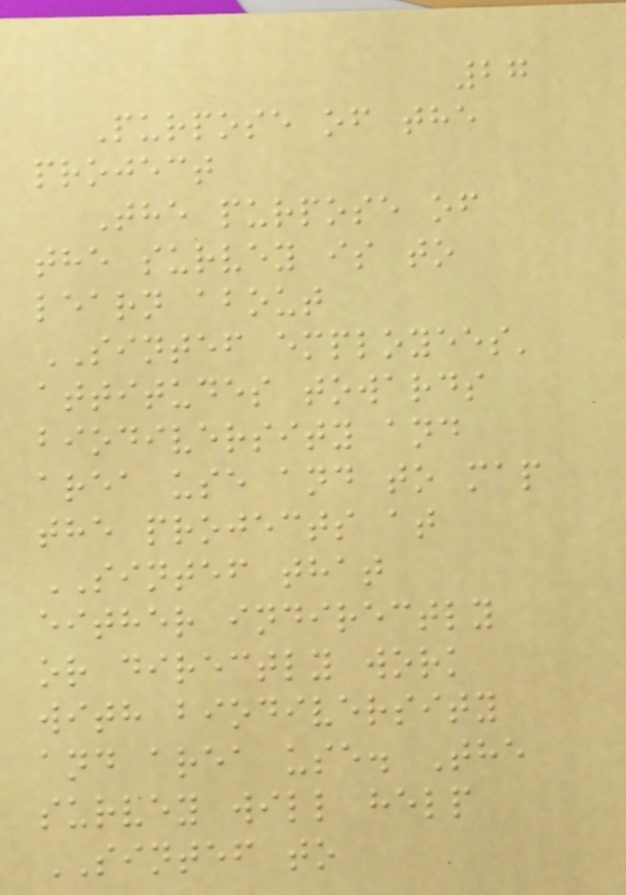27
Purpose of the
project
The purpose of
the survey is to
learn about
SINTEF employees'
attitudes towards
biodiversity and
area use and to map
the projects at
SINTEF that
either indirectly
or directly work
with biodiversity
and area use. The
survey will help
SINTEF to
